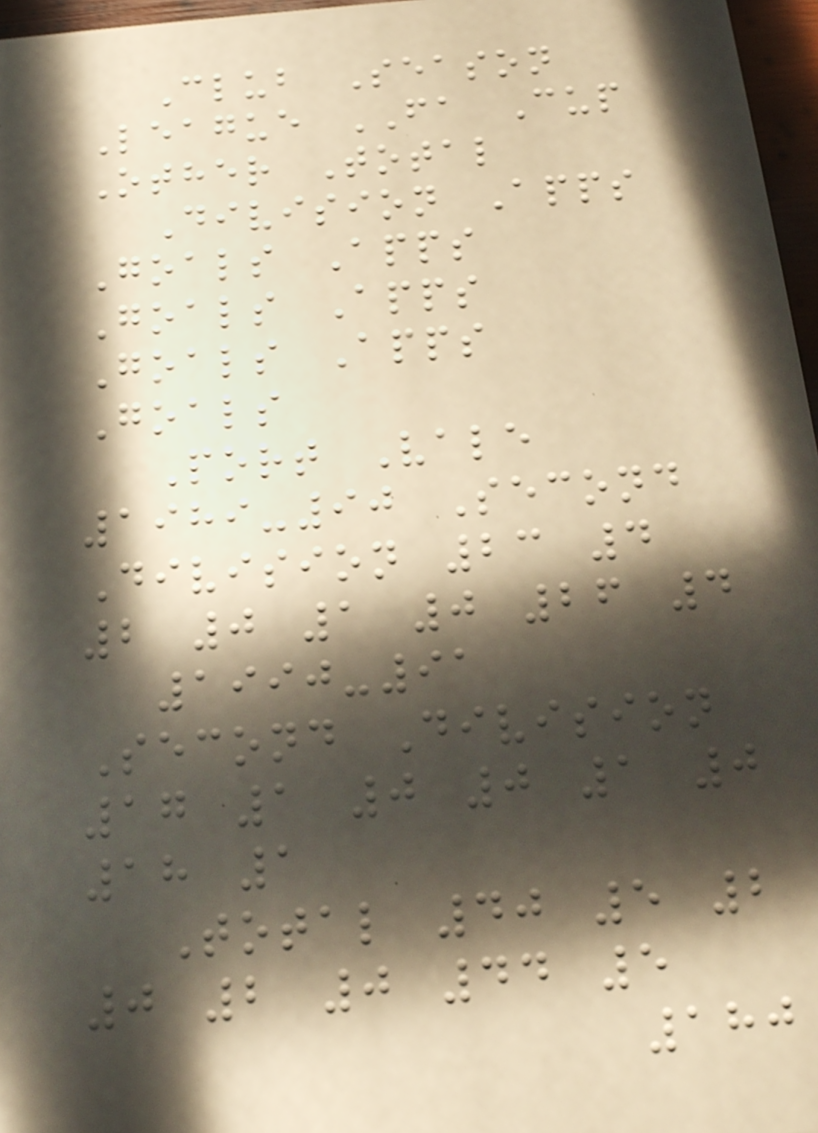Club Season
League FA Cup
Other Total
Division Apps
Goals Apps
Goals Apps
Goals Apps
Goals
Port Vale
1989-90 Second
Division 23 4
2 0 1 0 26 4
1990-91
Second Division
17 1 0 0 1 0
18 1
Total 40 5 2
0 2 0 44 5
180
